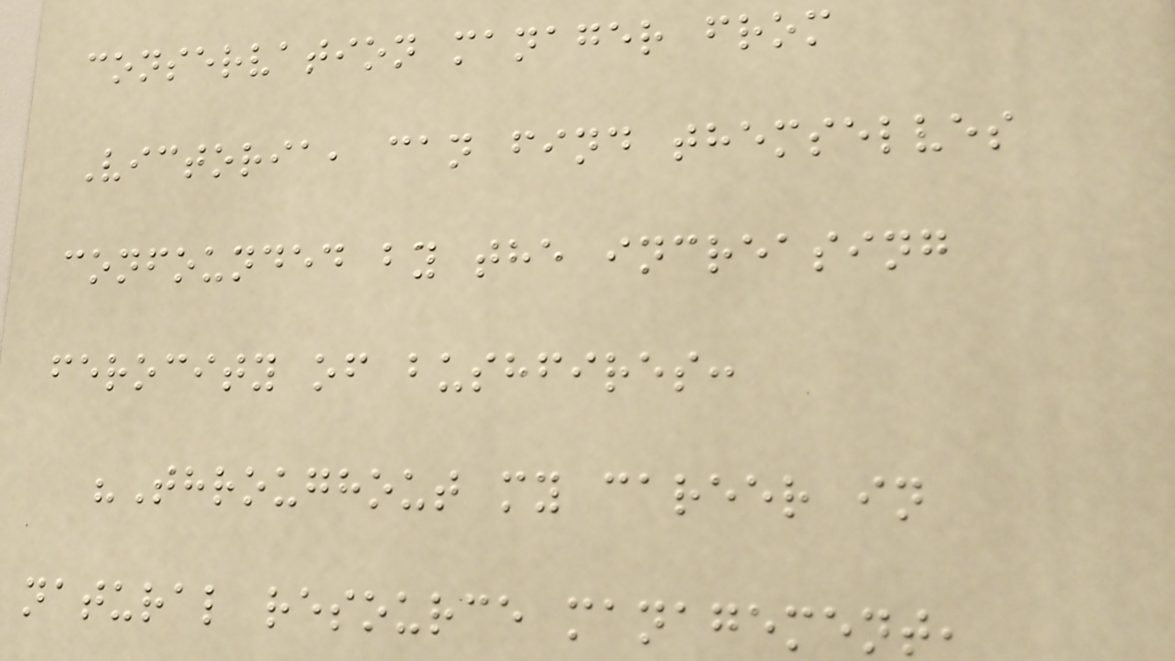conservation manager from
Victoria, can find themselves
confounded by the increasing
ferocity of bushfires:
"Throughout my career in
natural resource management,
